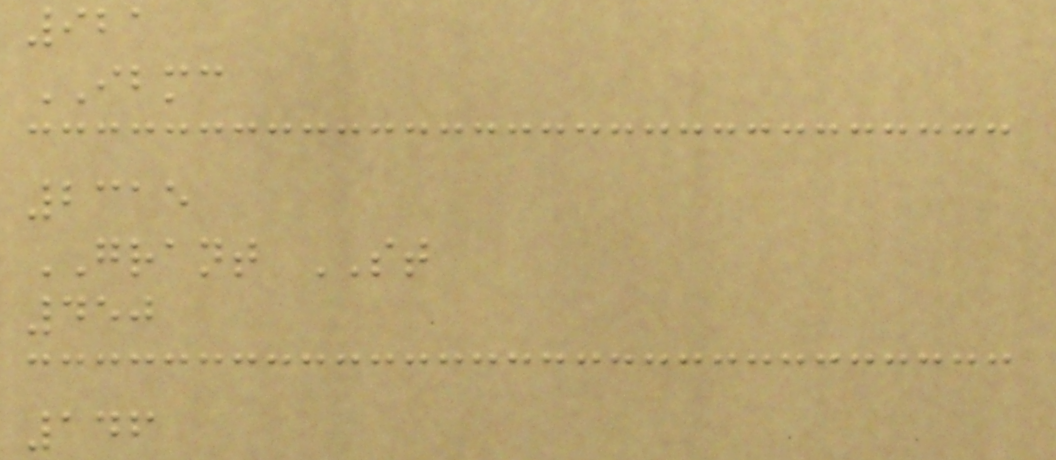921
IBMC
2315
GRANT ST
450
146
